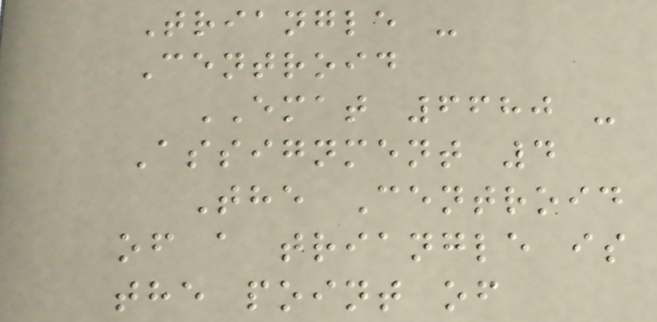Triangle -
Centroid
EMAT 6680 -
Assignment 4
The Centroid
of a triangle is
the point of
